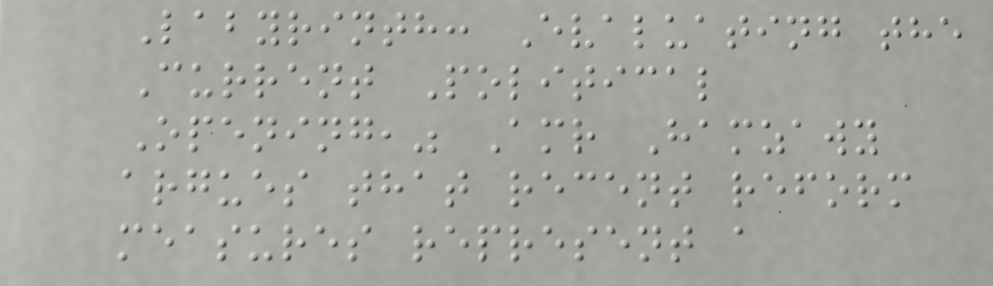Labyrinth: Evaluating the
Current Political
Opening," Amr Hamzawy
argues that recent reform
measures represent a
